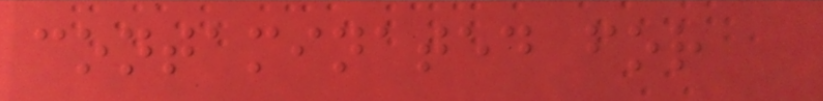contaminated for
